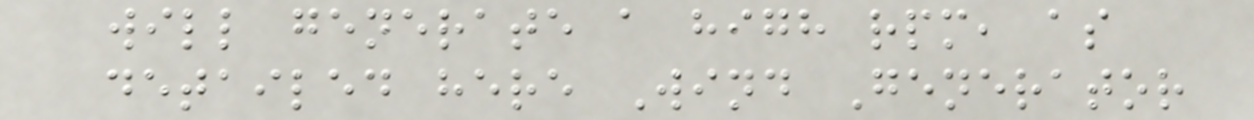will generate a high rpm, as
detailed here Wind Generator
